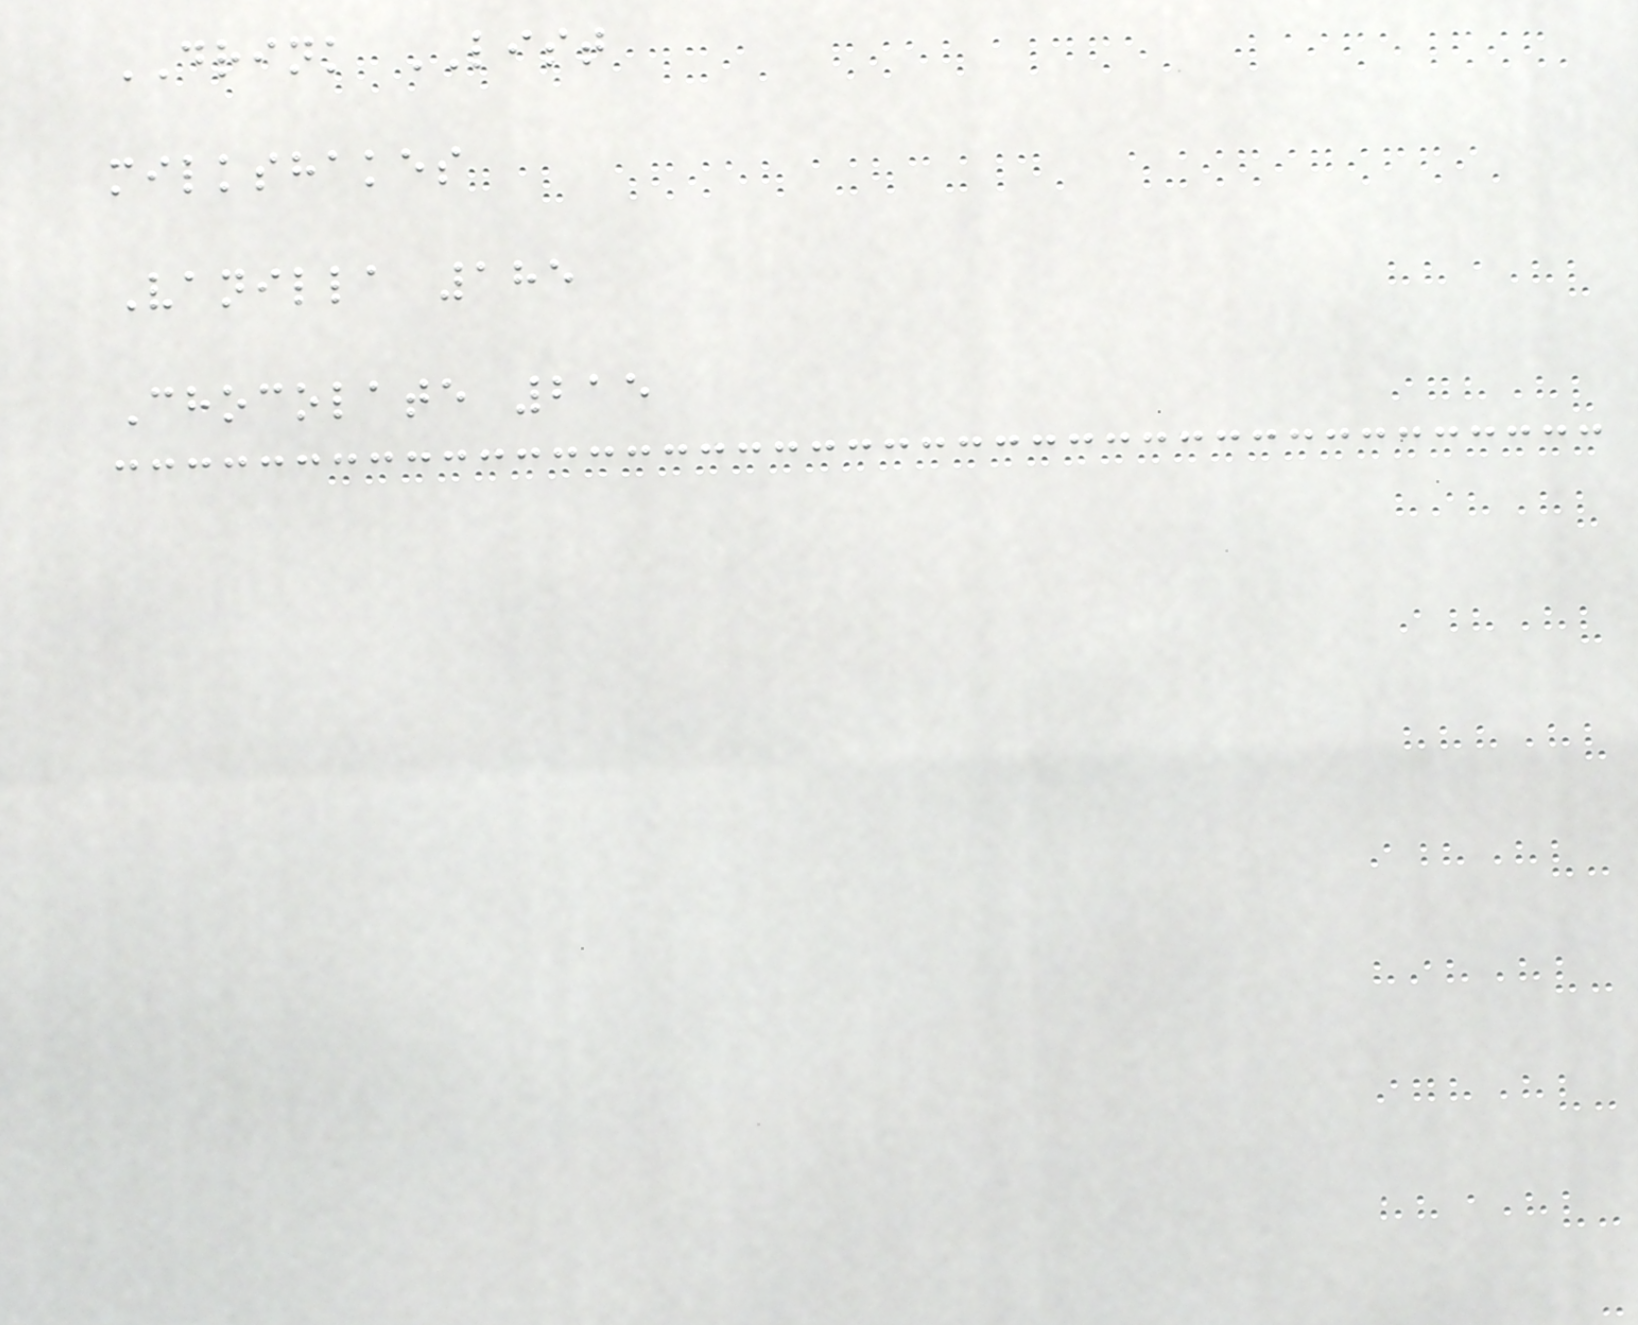DRINK LIST
milkshakes
Vanilla 185
Chocolate 215
